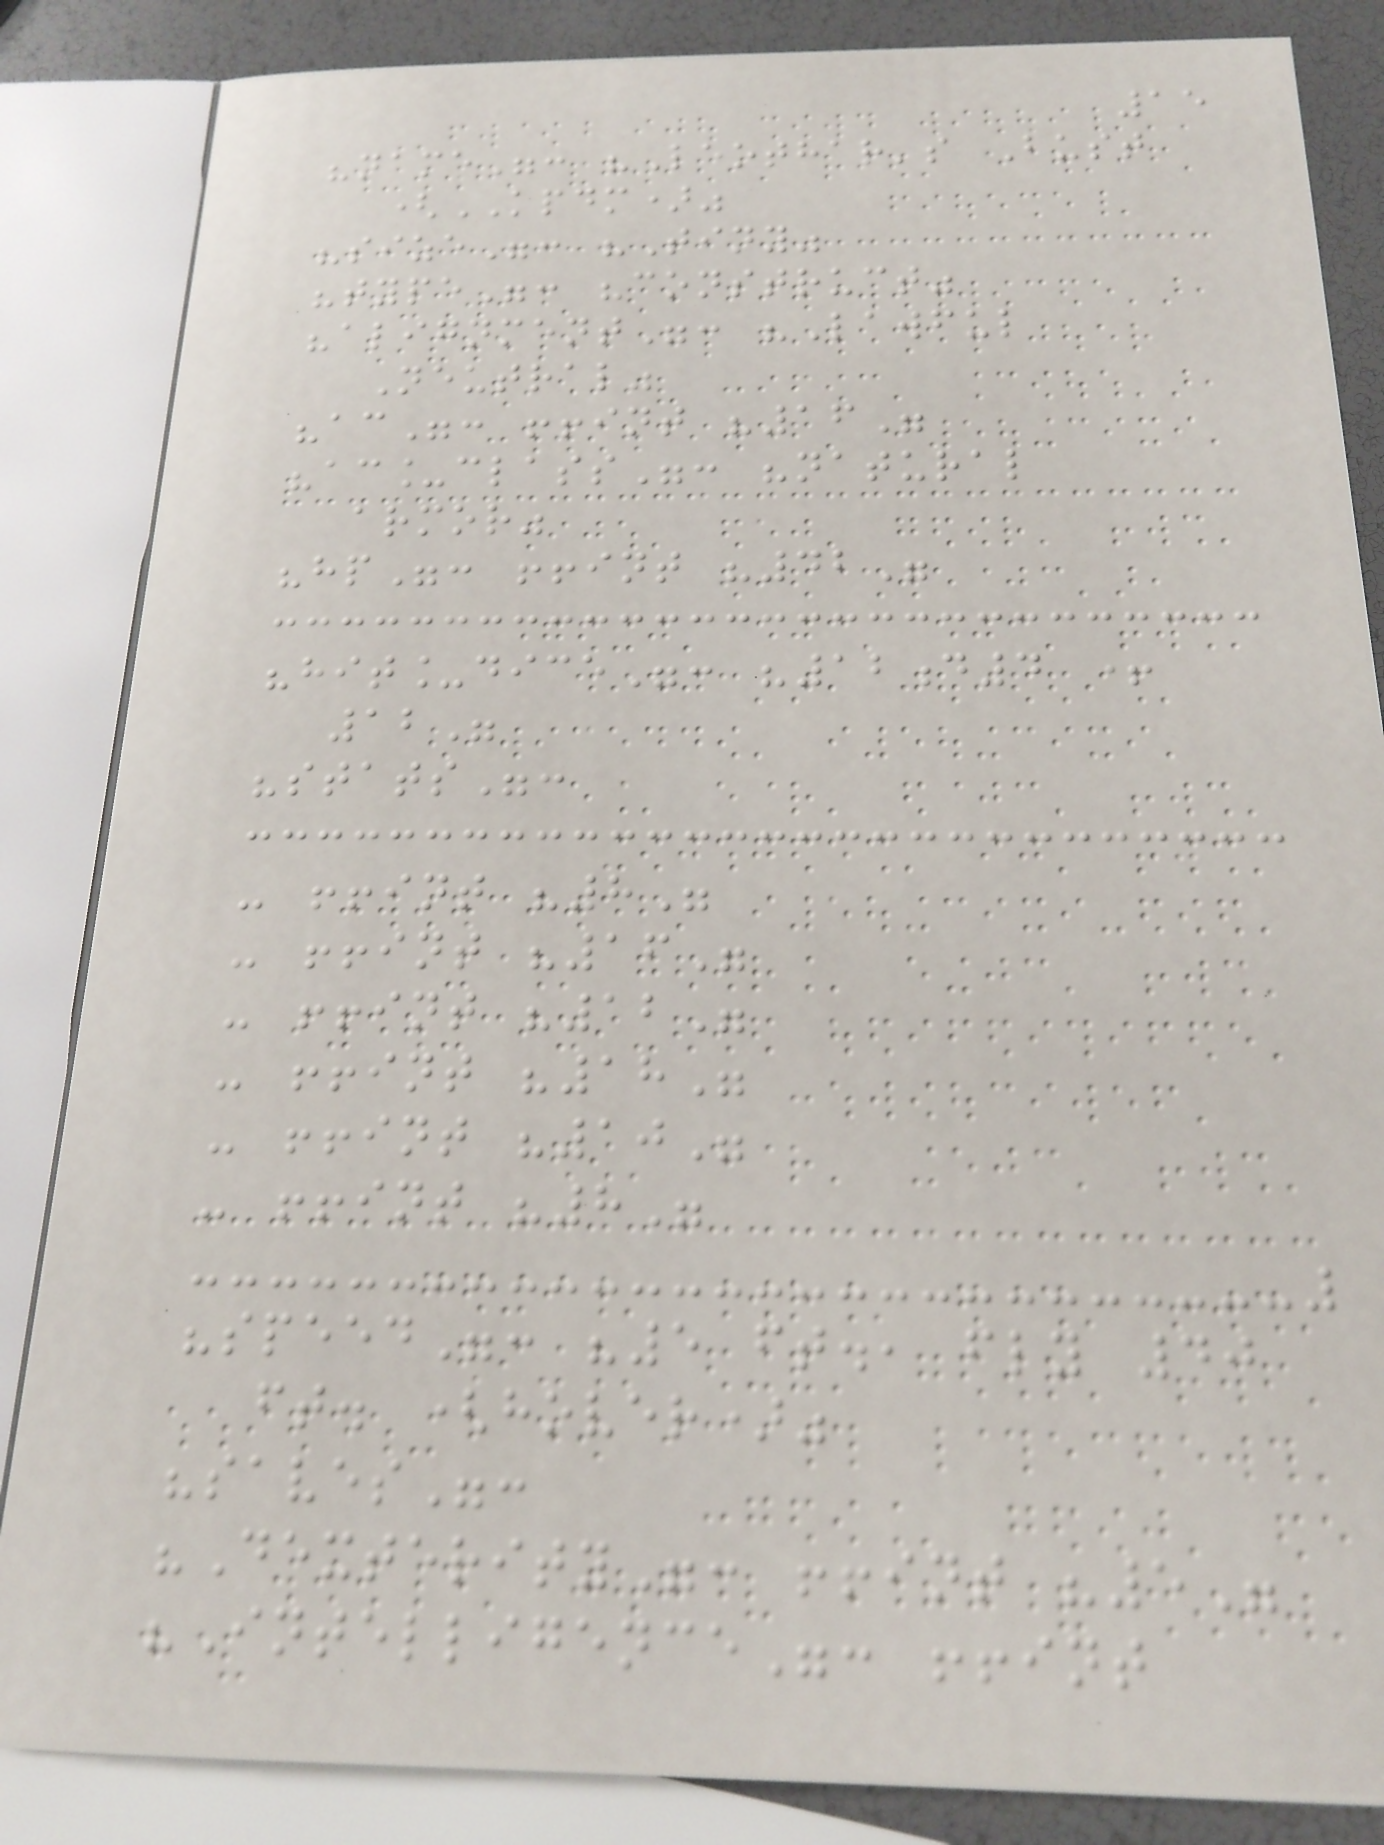15
"name": "Leothar's Bust
(KPDM)"
"size": "Tiny"
"type": "construct"
"alignment": "Lawful
Neutral"
"ac": !!int "16"
"ac_class": "natural
armor"
"hp": !!int "42"
"hit_dice": "12d4 +
12"
"stats":
- !!int "8"
- !!int "16"
- !!int "12"
- !!int "18"
- !!int "10"
- !!int "8"
"speed": "5 ft., fly 40
ft. (hover)"
"saves":
"Dexterity": !!int "5"
"Intelligence": !!int
